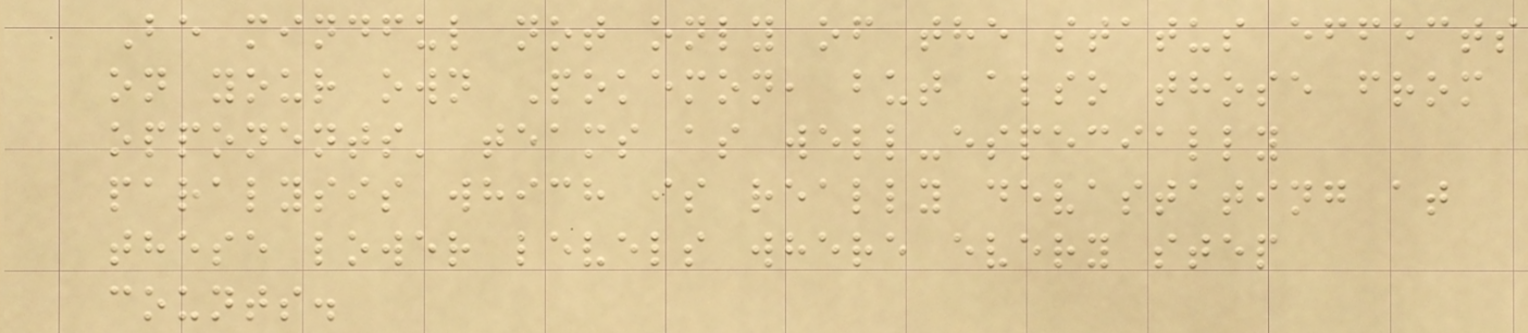Be mindful not only of the status effects
on your own Pokemon, but also those from
opponents' teams as well-especially
paralysis which is really devastating at
these lower levels where every step
counts.
